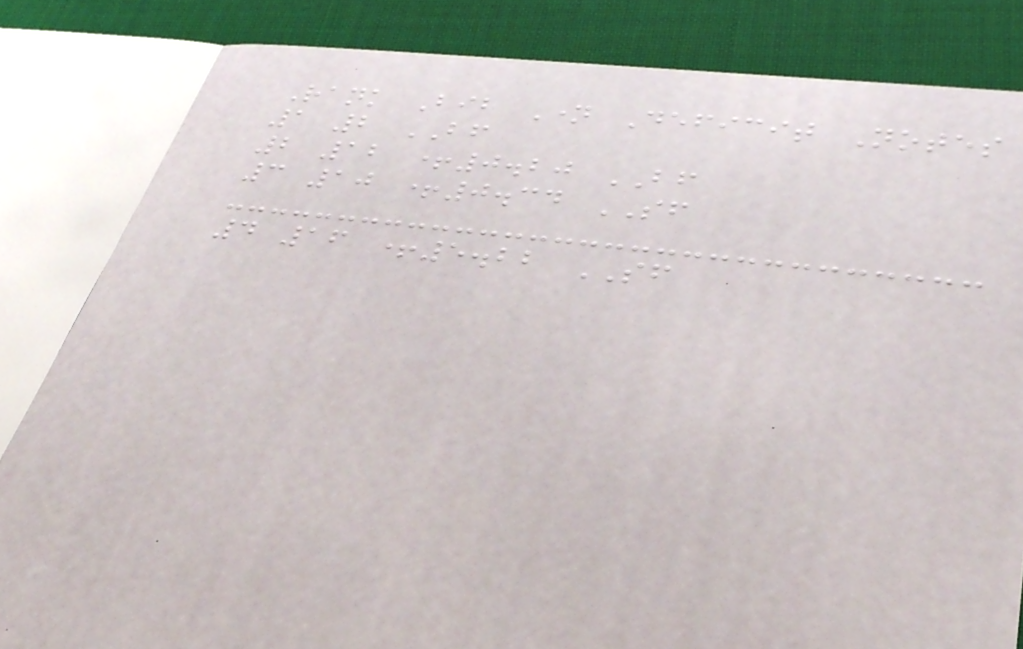Rank Bib Name Deficit Notes
1 2 BF
2 12 +0.20 BF
3 10 +0.34 SF
4 16 +5.22 SF
